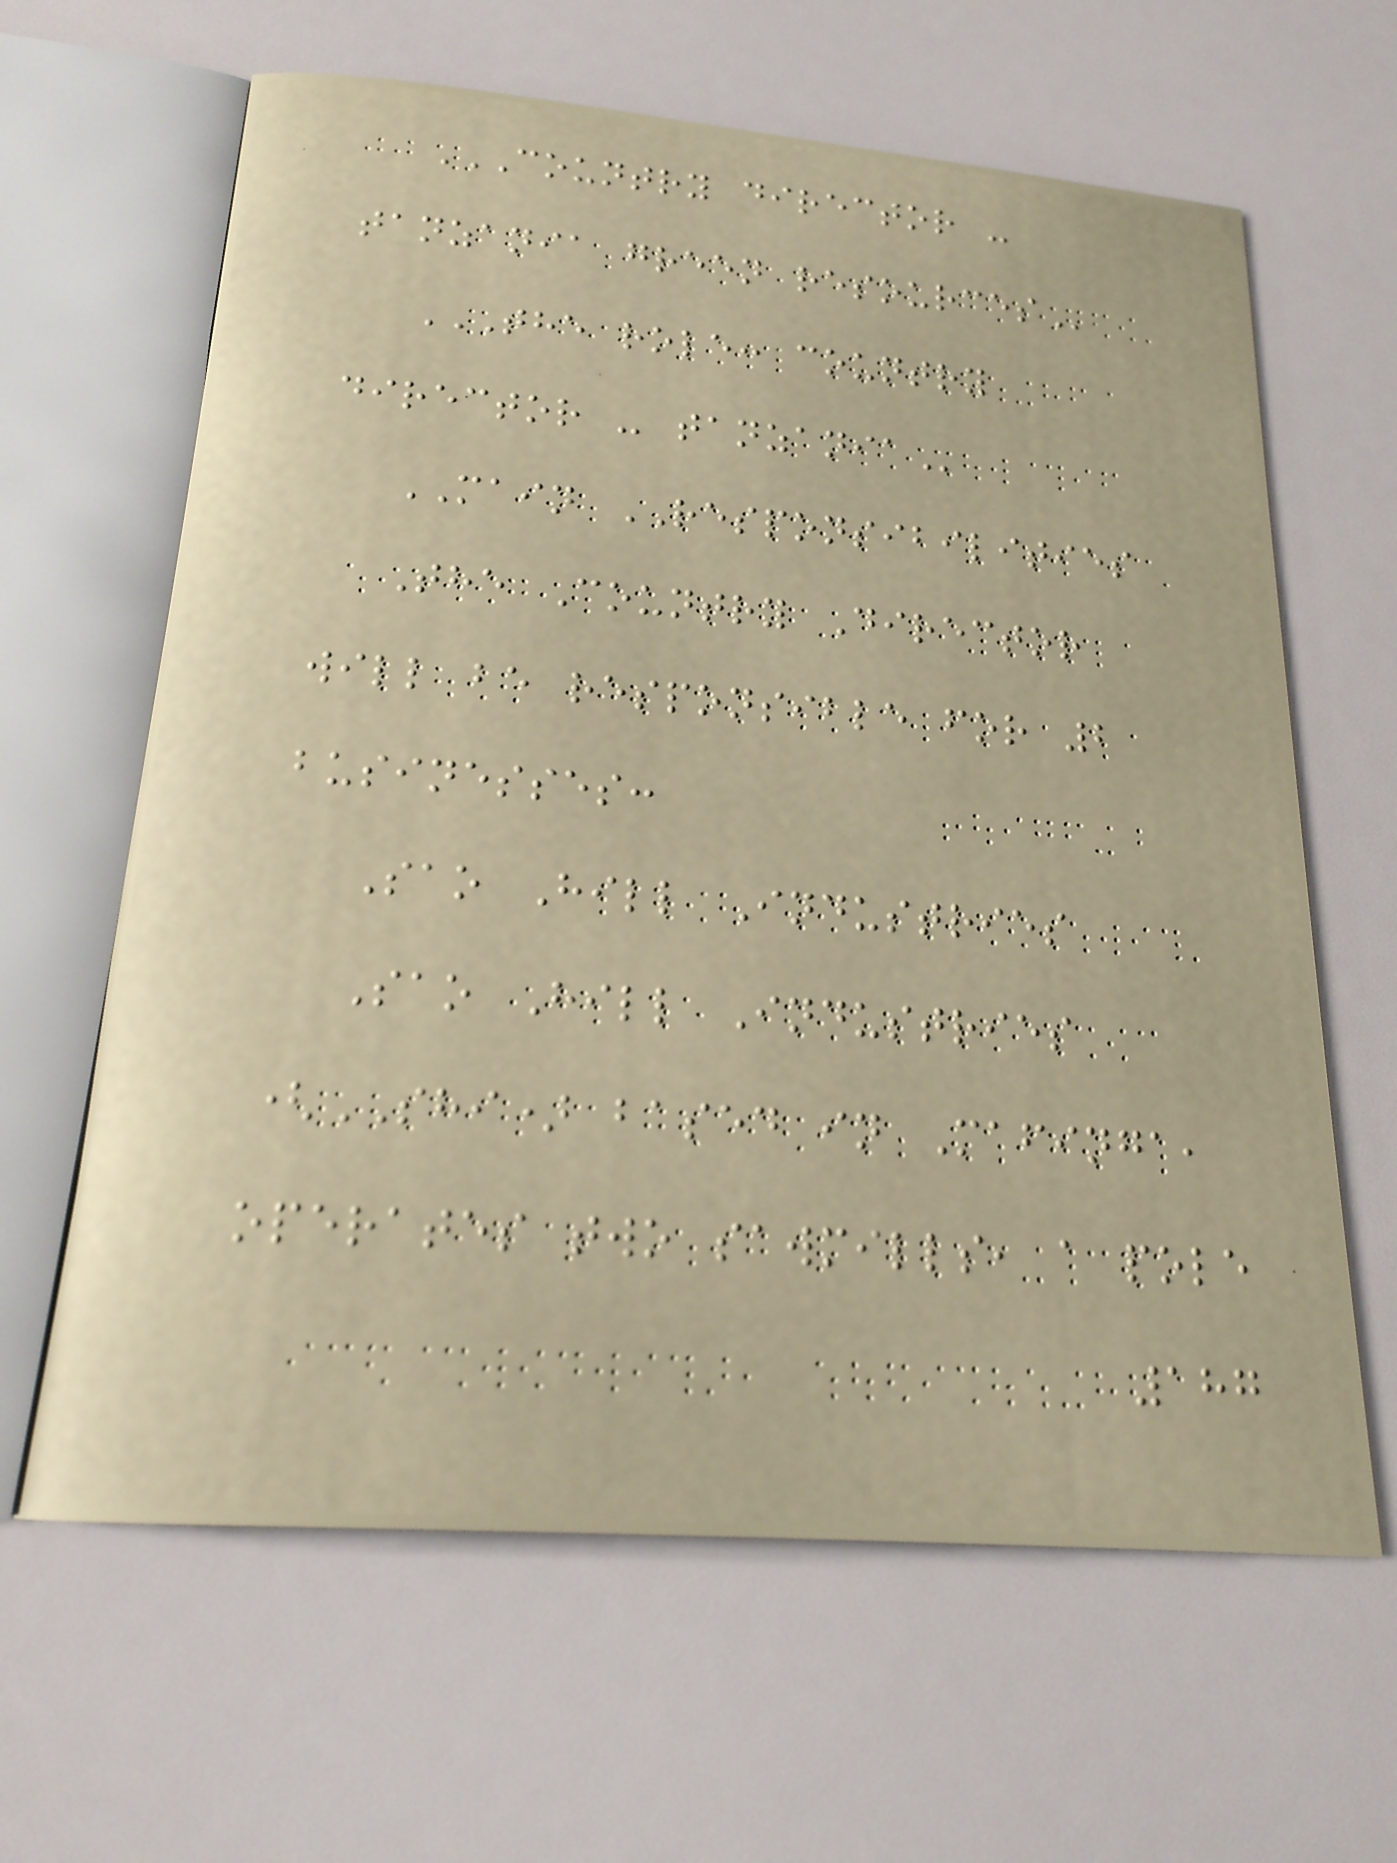COUNTRY DIRECTOR -
TANZANIA GREEN RESOURCES
THE ROLE: COUNTRY
DIRECTOR - TANZANIA
MAIN RESPONSIBILITIES
The Country Director
will be responsible for 2
businesses:
Sao Hill Industries
Sao Hill Industries
(SHI) based in Mafinga,
operates two sawmills, a pole
187
